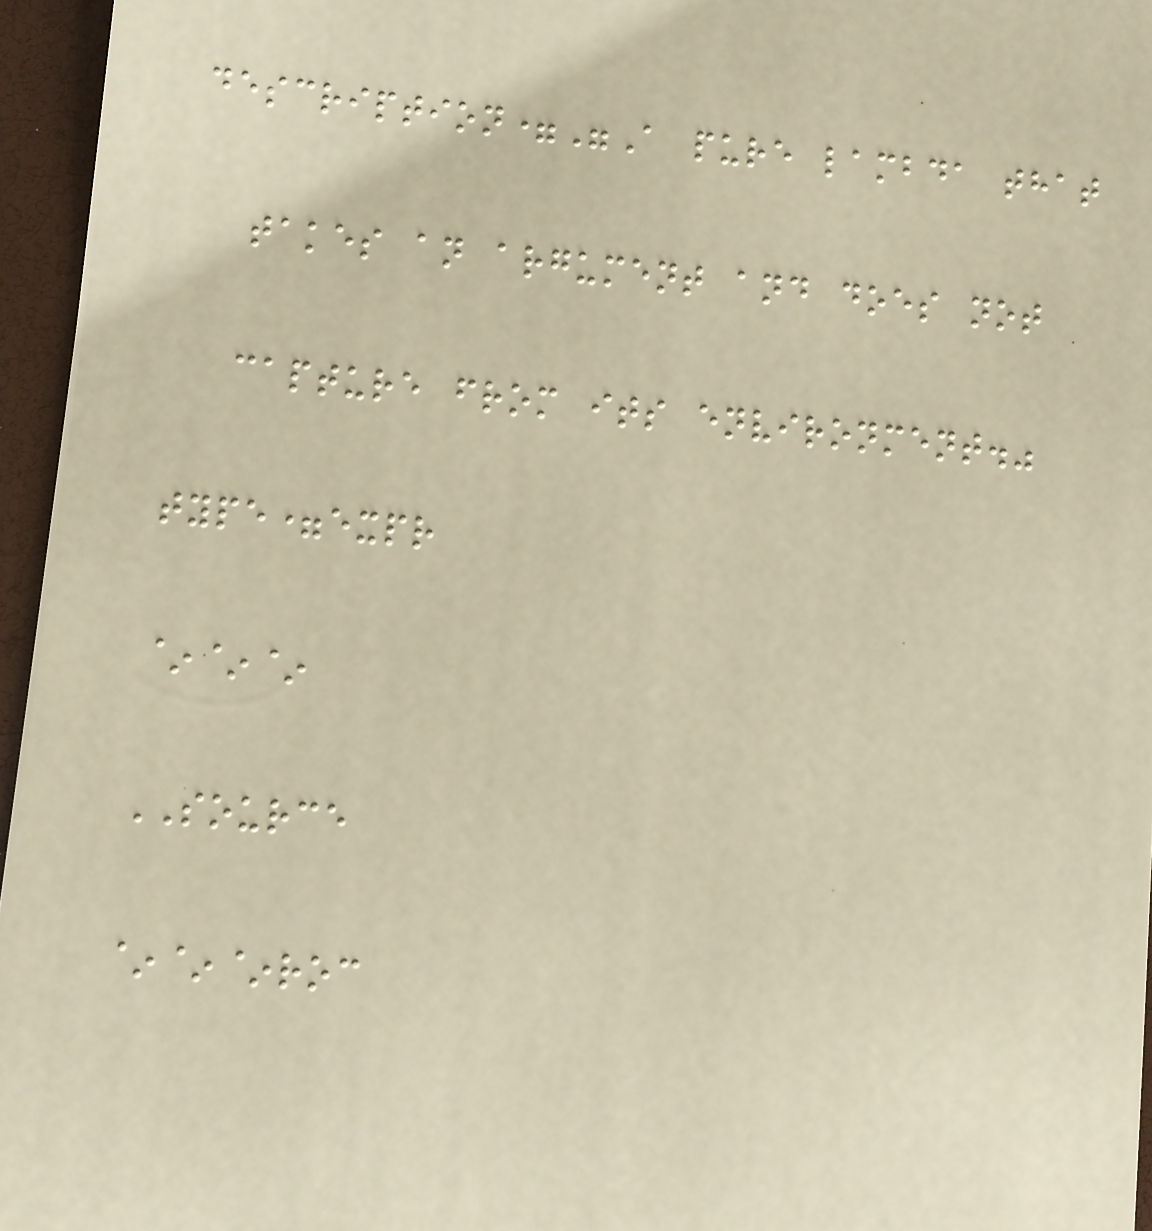description="A pure lambda that
takes an argument and does not
capture from its environment."
type=expr
~~~
SOURCE
~~~roc
